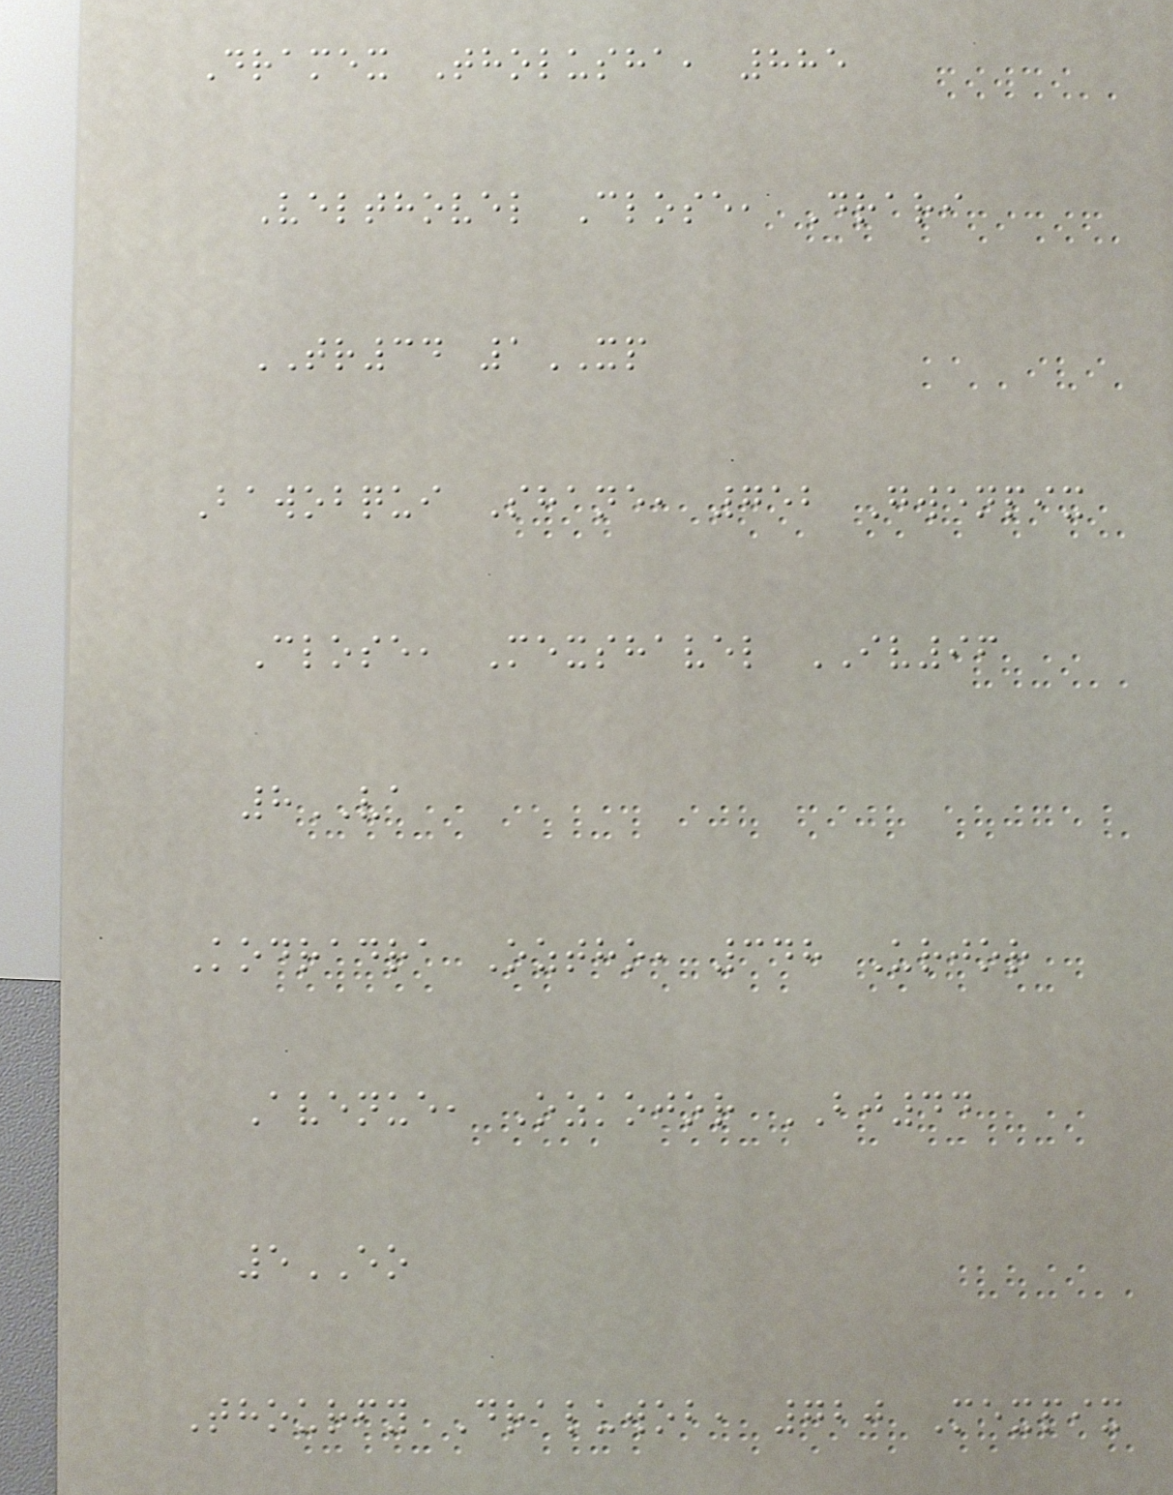Dramex Tholusha, 885
Velthovel Close, Drari
TR34 1XP
Bawobqui Shane, 752 Gwenpix
Close, Mexshavel IV96
8VA
Kodradra Oztho, 348 Urjor
Avenue, Ozkojor BJ44
5EO
Thourfy Draluwob, 720 Mexpix
